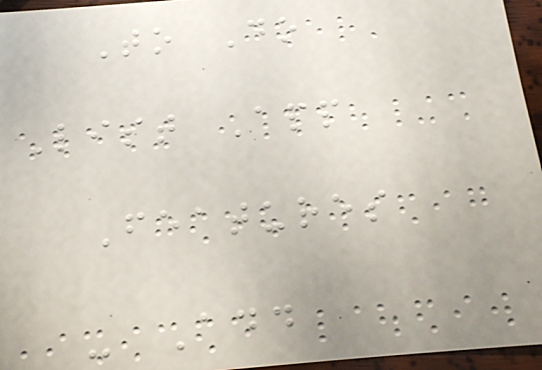To Do
List App
Features
- Add
